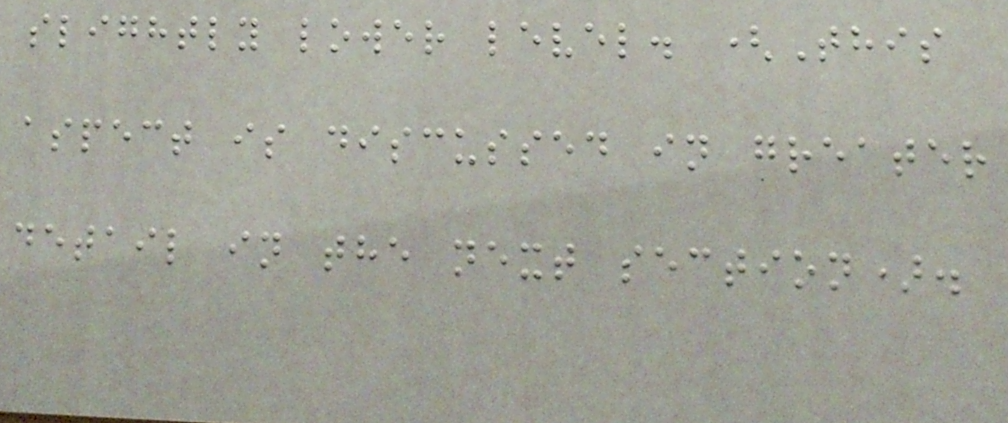slightly lower level. (This
aspect is discussed in greater
detail in the next section).
